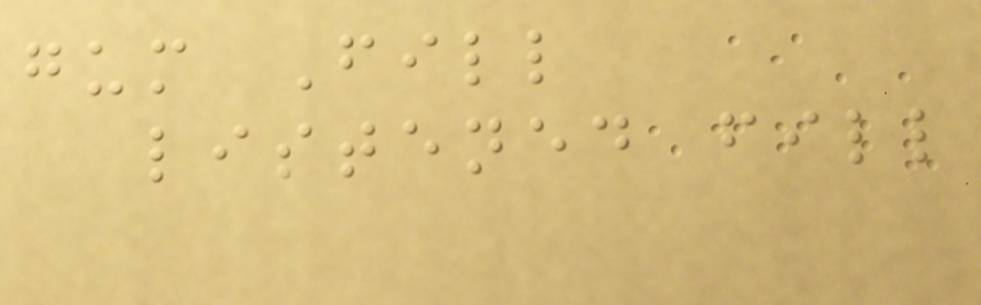gum Fill
listened fill
